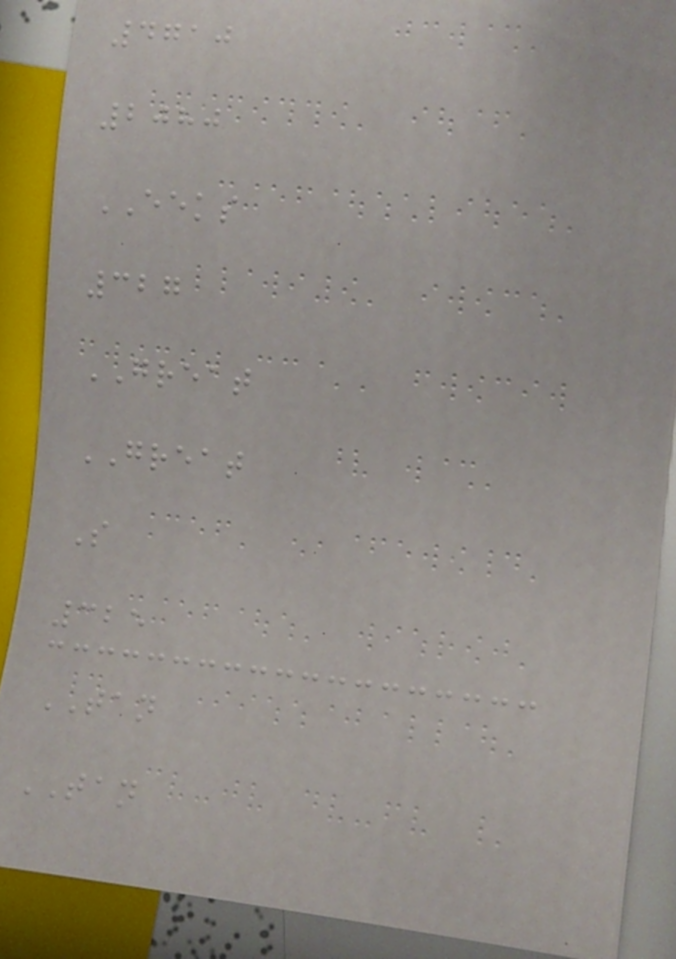4710
2080
EEKS
327
GREAT
GREAT
S
325
TAN
TAN
